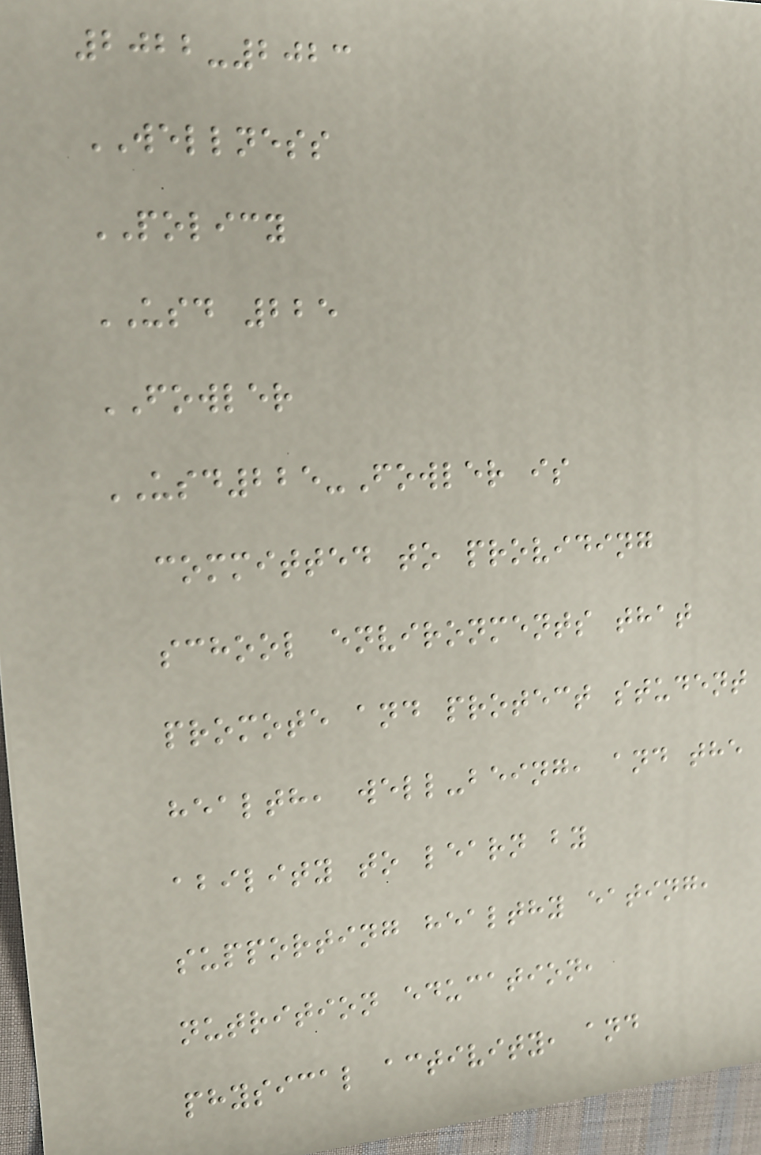2022-2023
WELLNESS
POLICY
USD 225
FOWLER
USD225-Fowler is
committed to providing
school environments that
promote and protect student
health, well-being, and the
ability to learn by
supporting healthy eating,
nutrition education,
physical activity, and
